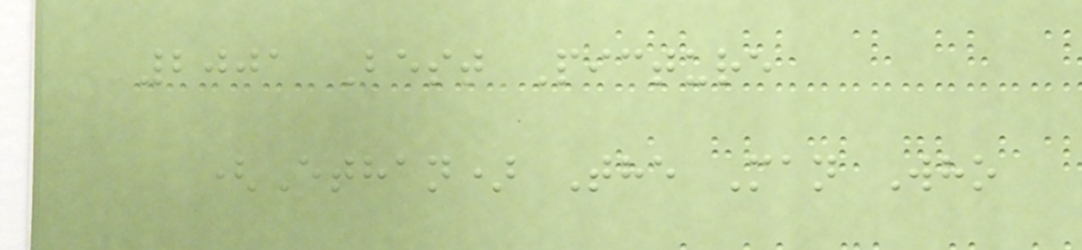2001 Best Picture
(Ethan) The Man Who
